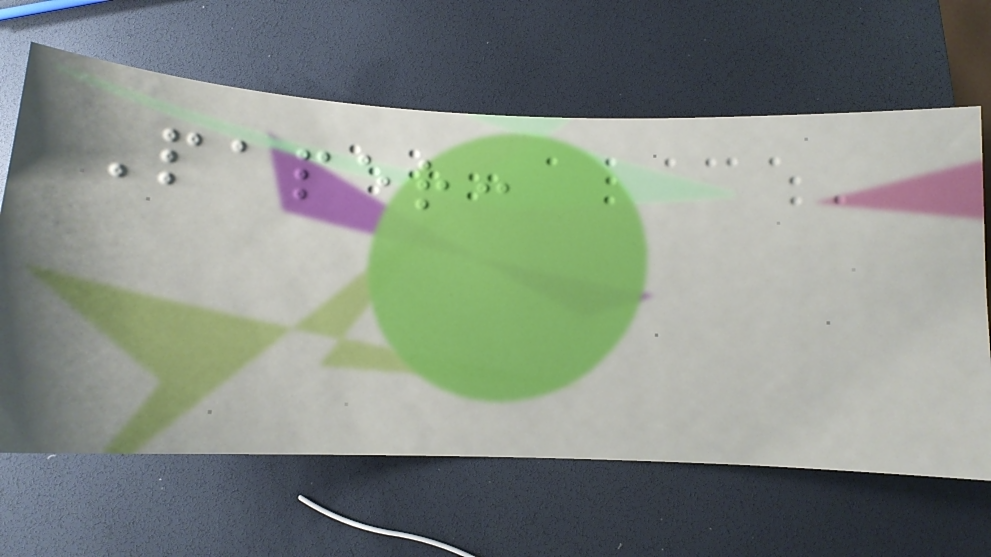Paper:
